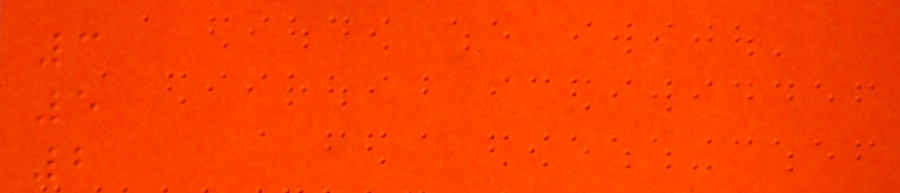3
5
2
